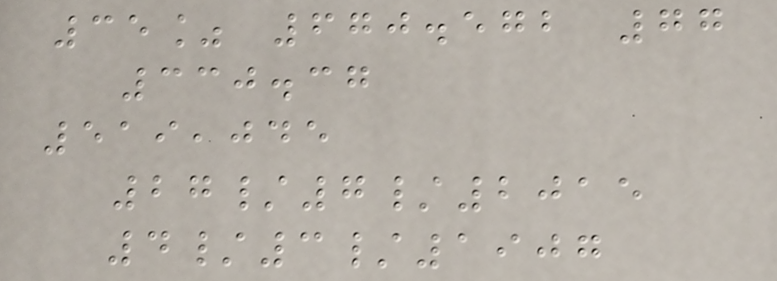35% 670.572 77
330.37
519,045
27/7/2015
4/3/1907
